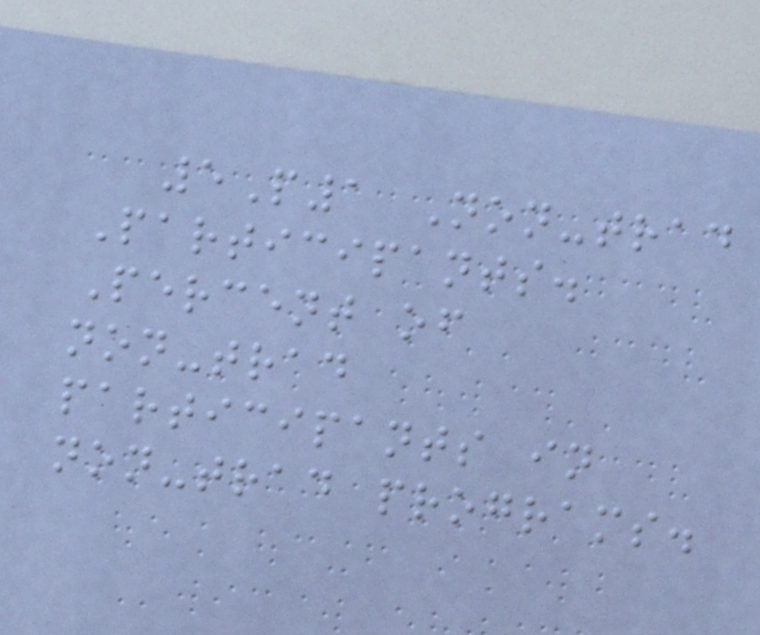5P1 Non-trad
Participants.
Percent of
non-trad
participants in
non-trad programs.
